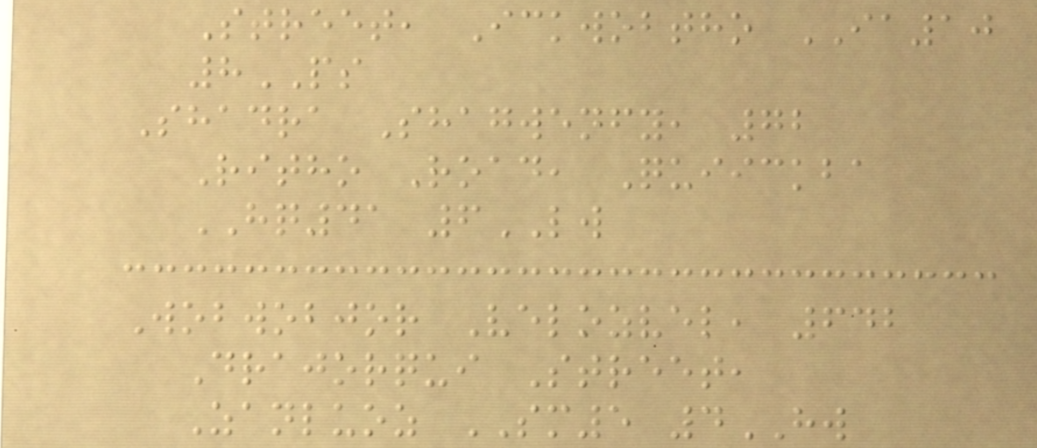Street, Ickwobtho IA10
8PS
Shadra Shagwenfy, 72
Ritho Road, Quiickba
HQ41 6LW
Wobwobjor Velozvel, 642
Drajorqui Street,
Zanluoz SM5 4HW
